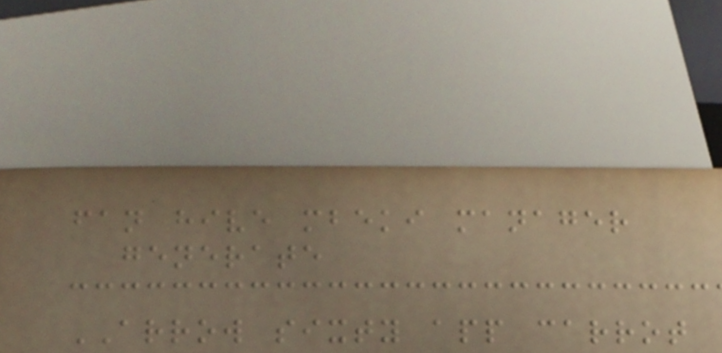fan hive mbeki manager
generate
ARROW sixty app carrot
